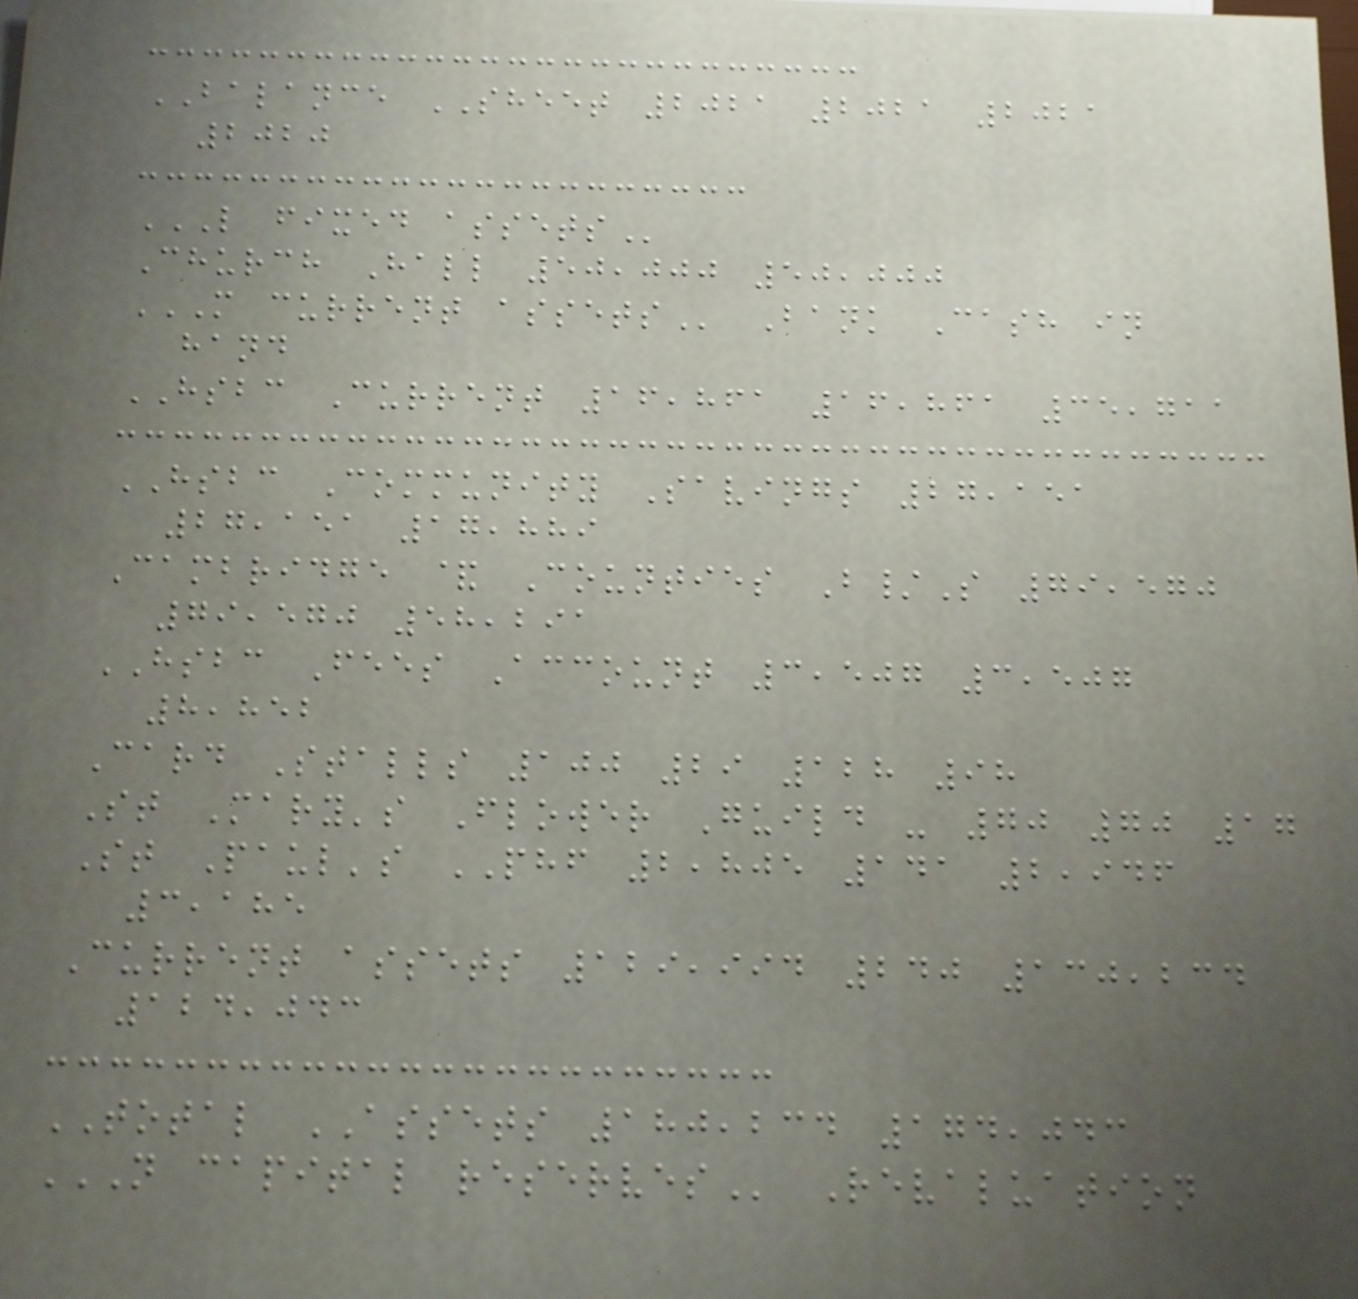BALANCE SHEET 2021 2021 2021
2020
L FIXED ASSETS
Church Hall 50,000 50,000
M CURRENT ASSETS Bank Cash in
hand
HSBC Current 16,861 16,861 35,711
HSBC Community Savings 27,151
27,151 17,889
Cambridge & Counties B/S 79,570
79,570 58,291
HSBC Fees Account 3,507 3,507
8,852
Card Stalls 100 29 128 98
St Mary's Flower Guild - 70 70 17
St Paul's PHF 2,805 141 2,946
3,185
Current assets 129,994 240 130,234
124,043
TOTAL ASSETS 180,234 174,043
N CAPITAL RESERVES Revaluation
